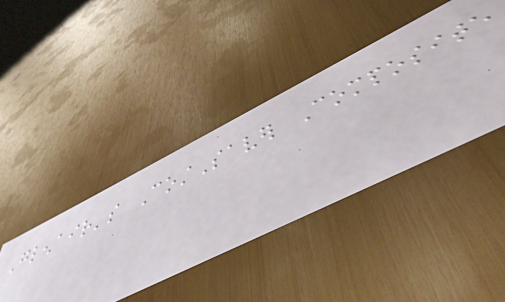Glenair's CostSaver Composite
